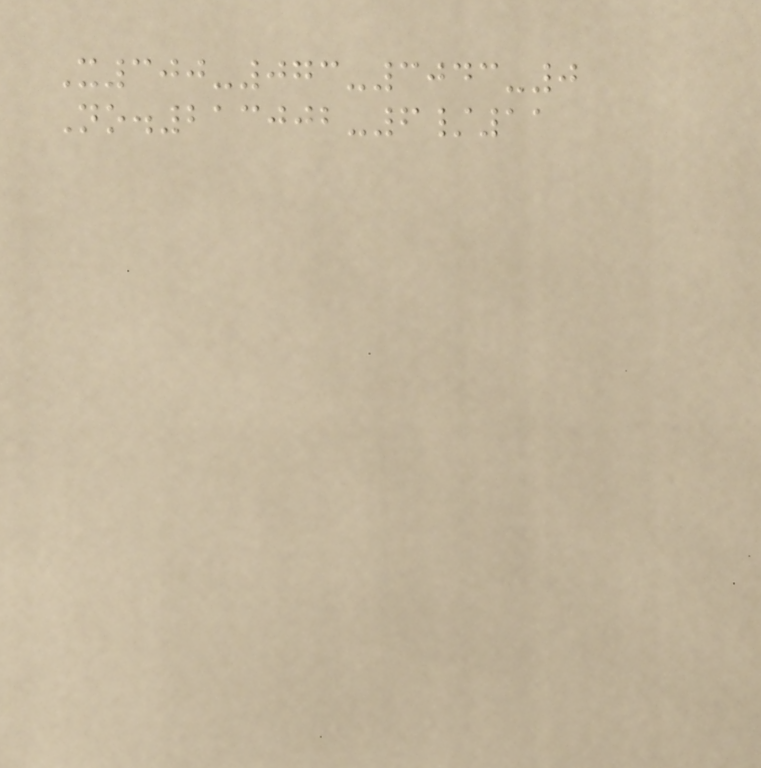X300-073-3043-0
No.213002-6/11
